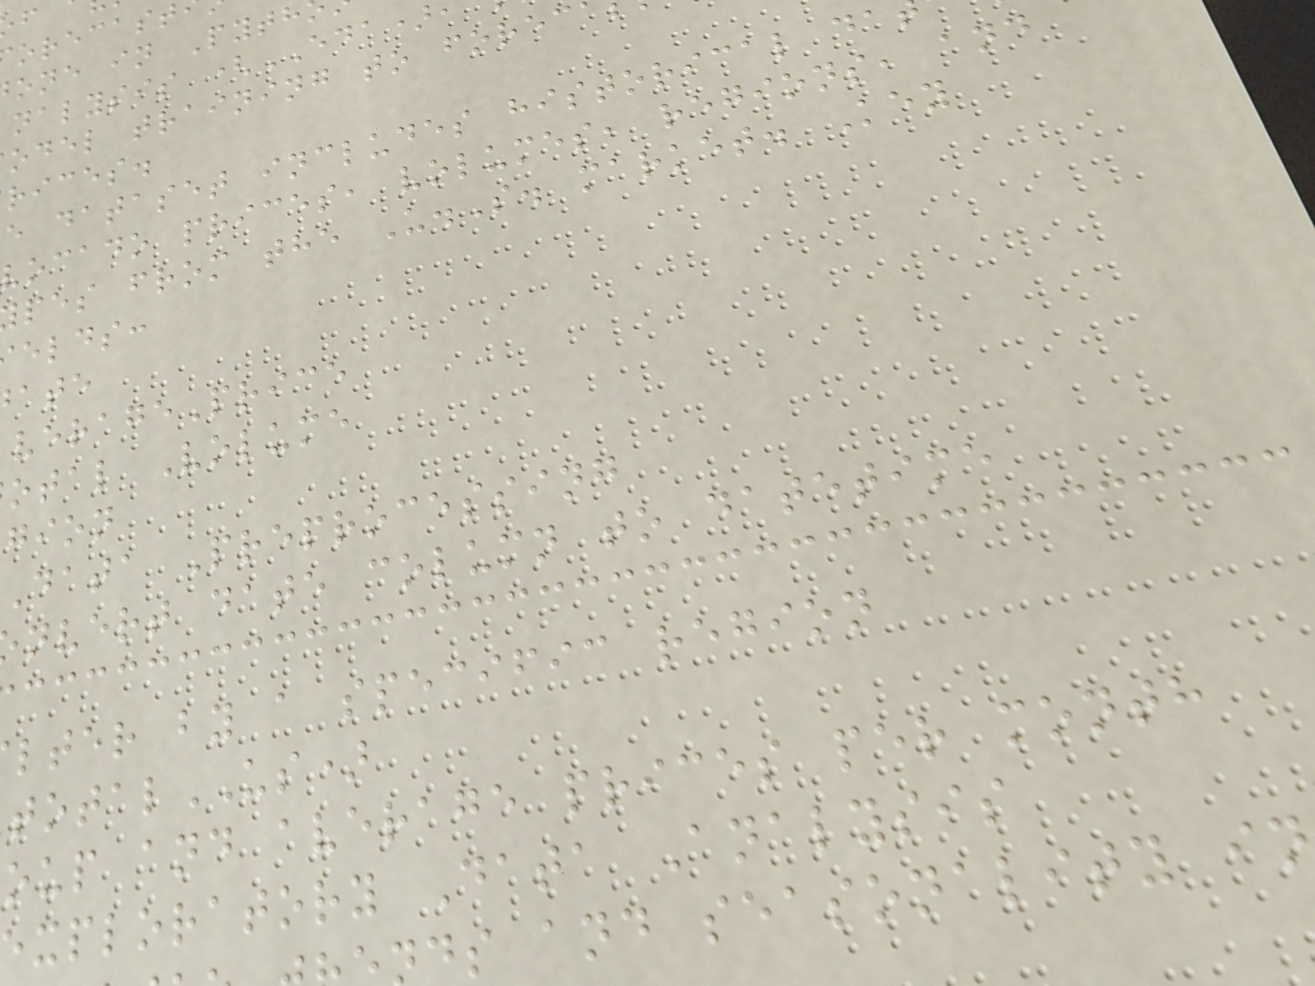one in Pyth
nalysis (EDA)
odel training to forec
rices.
e dataset includes historical da
vocado prices, volumes, regions, and
pes from the U.S. market. Key
elds:
veragePrice
otal Volume
gion
Data Preprocessing
nvert date column to datetime
lter by a specific region
otalUS)
oup and average prices per month
xploratory Data Analysis
ds and seasonality in
